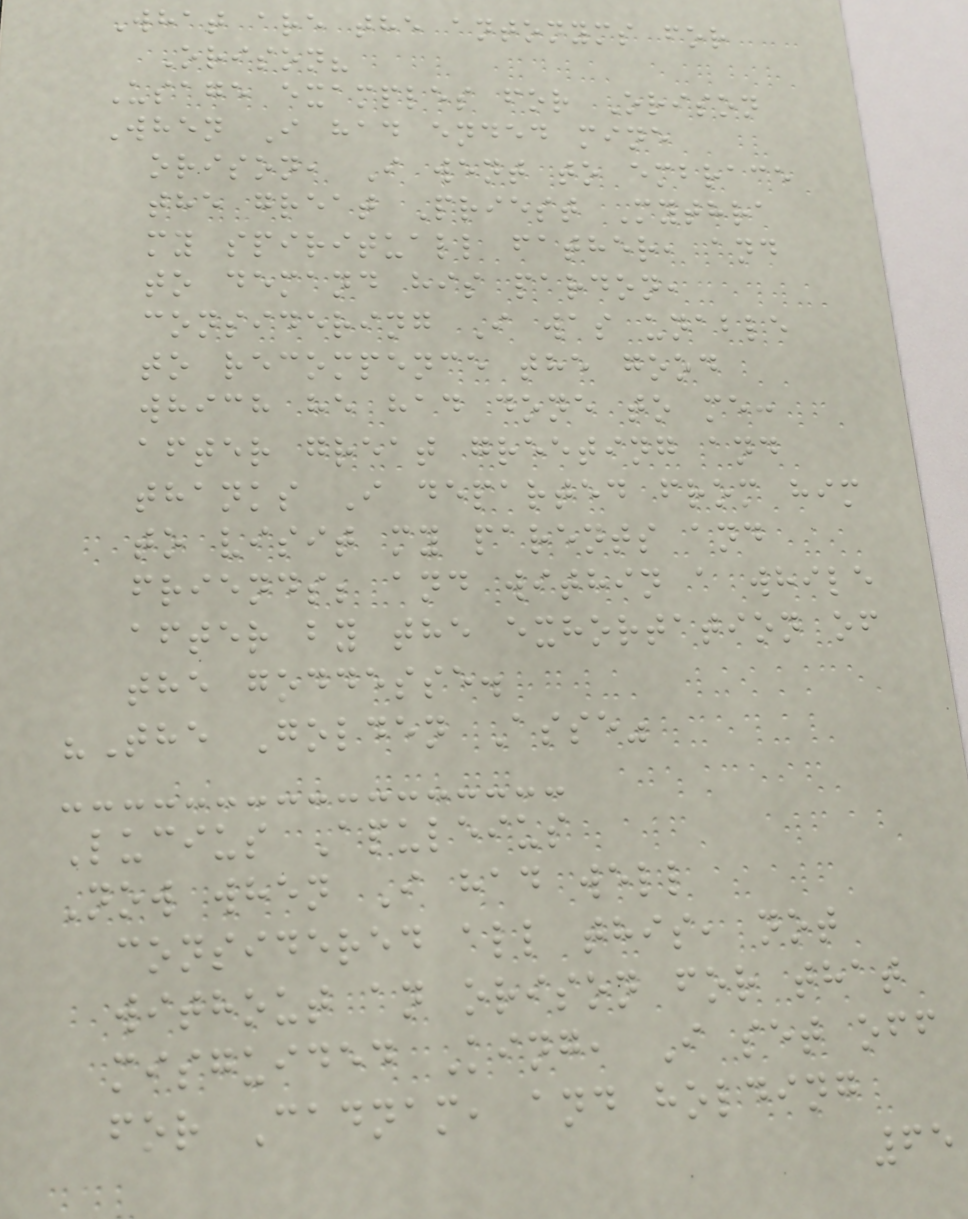What are the antonyms for
Orison?
Usage examples for Orison
When I had ended mine
orison, I went to embrace
the great Priest Mythra
my spirituall father, and
to demand his pardon,
considering I was unable
to recompence the good
which he had done to me:
after great greeting and
thanks I departed from him
to visit my parents and
friends; and within a while
after by the exhortation of
the goddesse.
"The Golden Asse"
Lucius Apuleius
Now when I had well
considered all this, not
without an orison for that
misguided King, I set off
for Cadnam, and holding
65
